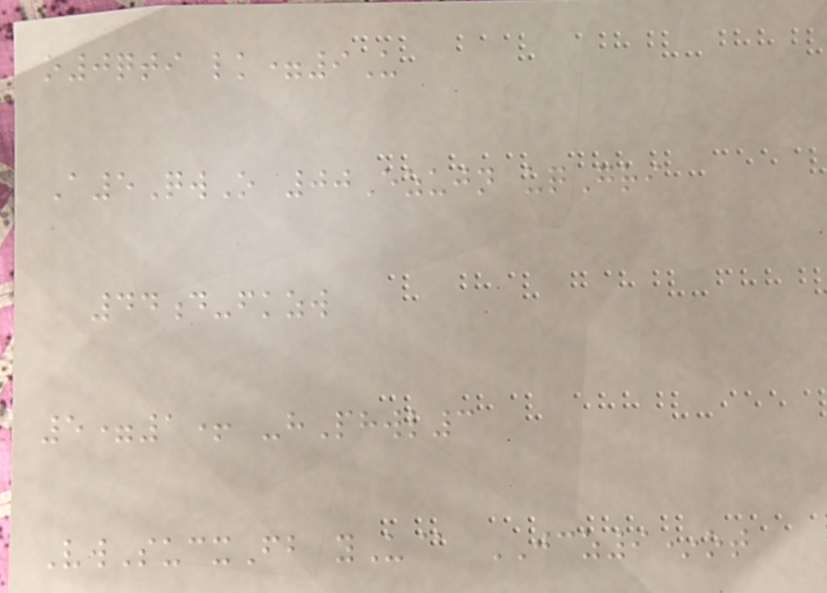o0qti lk=9U
A5QwO 00Ezujn uqGri
44d-fkzw
5=1+ -hPhwl3
VwSucxFb yU@ JCZ9*ot
